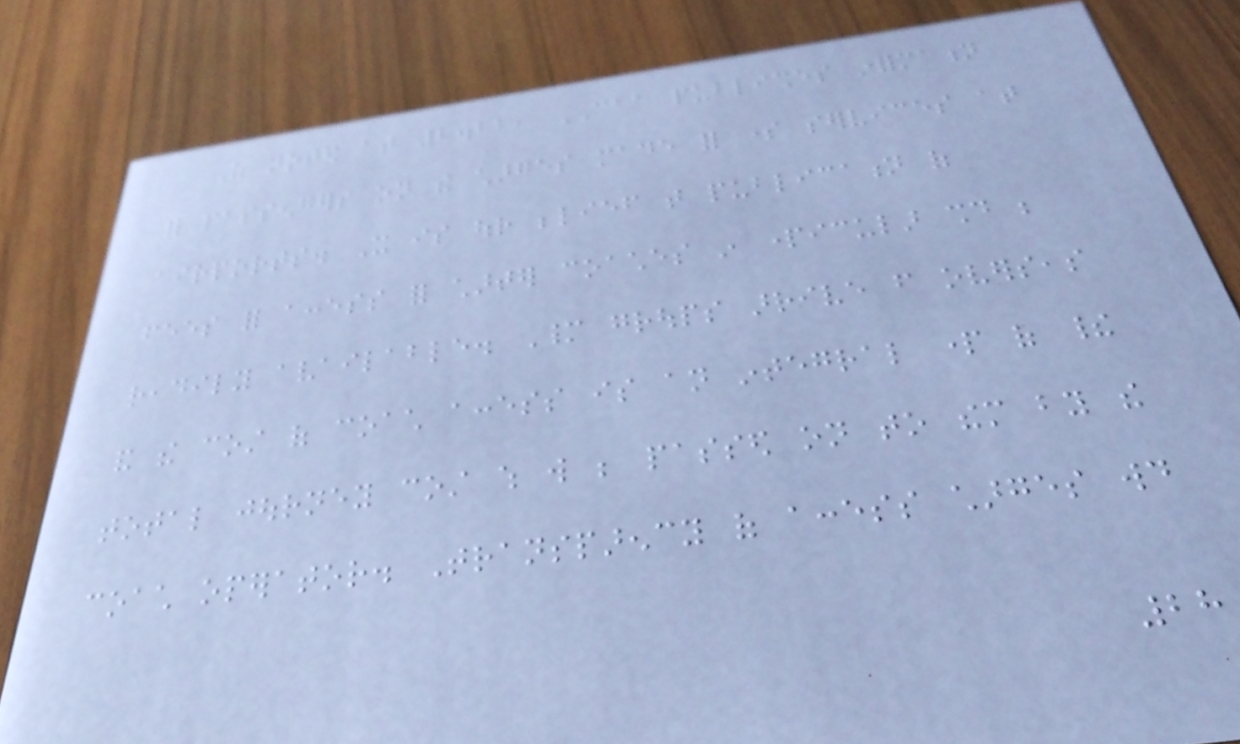As noted at 2.22, CAA publishes information
for passengers on the charges made for some services at
airports. It is our belief that publication of
fees for access for charter coaches in particular should be
readily available. Many groups arrive from overseas
and the cost of coach access is an integral part of their
total journey cost which will be passed on to them by the
coach operator. Transparency of access charges would
28
